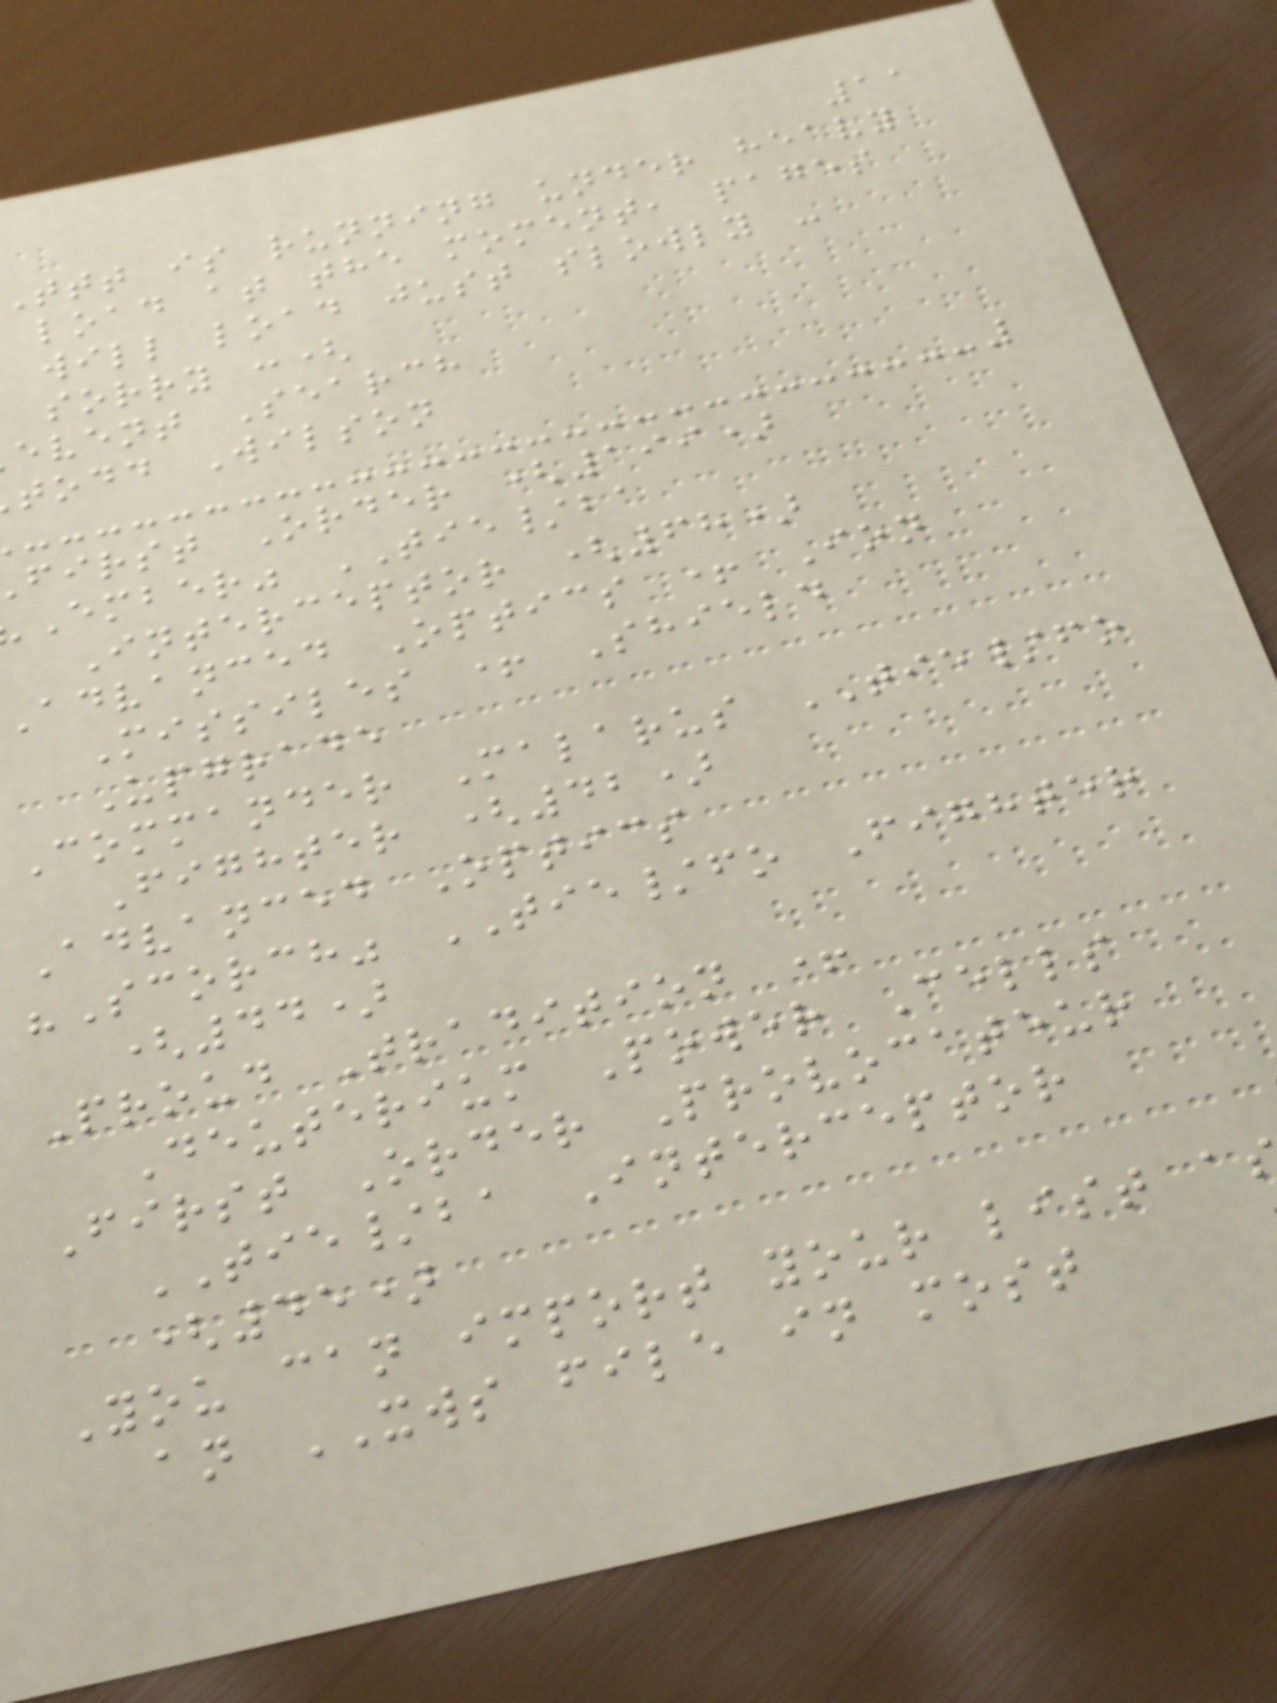11
ttt is running under heavy
load at the moment, pages
will load just slowly -
sorry :(
event Search
todd Wilson
first Order (199)
Ember" TIE/ba
Interceptor (68)
Advanced Optics + Ion
Missiles + Shield
Upgrade
Commander Malarus TIE/fo
Fighter (42)
Advanced Optics
"Scorch" TIE/fo Fighter
(44)
Proud Tradition +
Deuterium Power Cells
First Order Provocateur
TIE/ba Interceptor
(45)
You can import your list a
an XWS file in most
